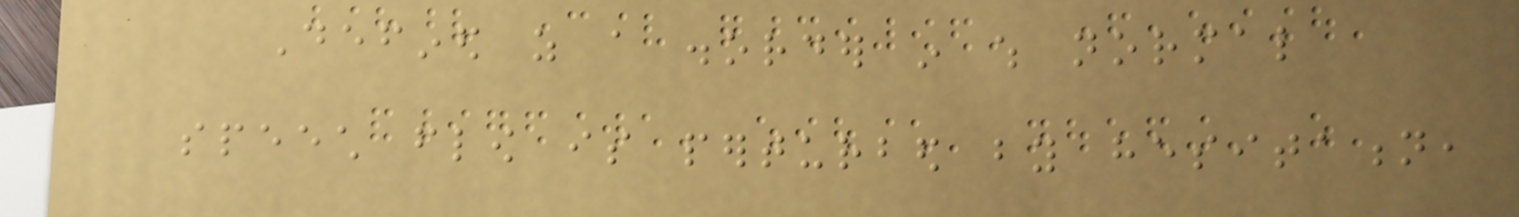Defined as a disorder in which normal
speech flow is perturbed by hesitation,
